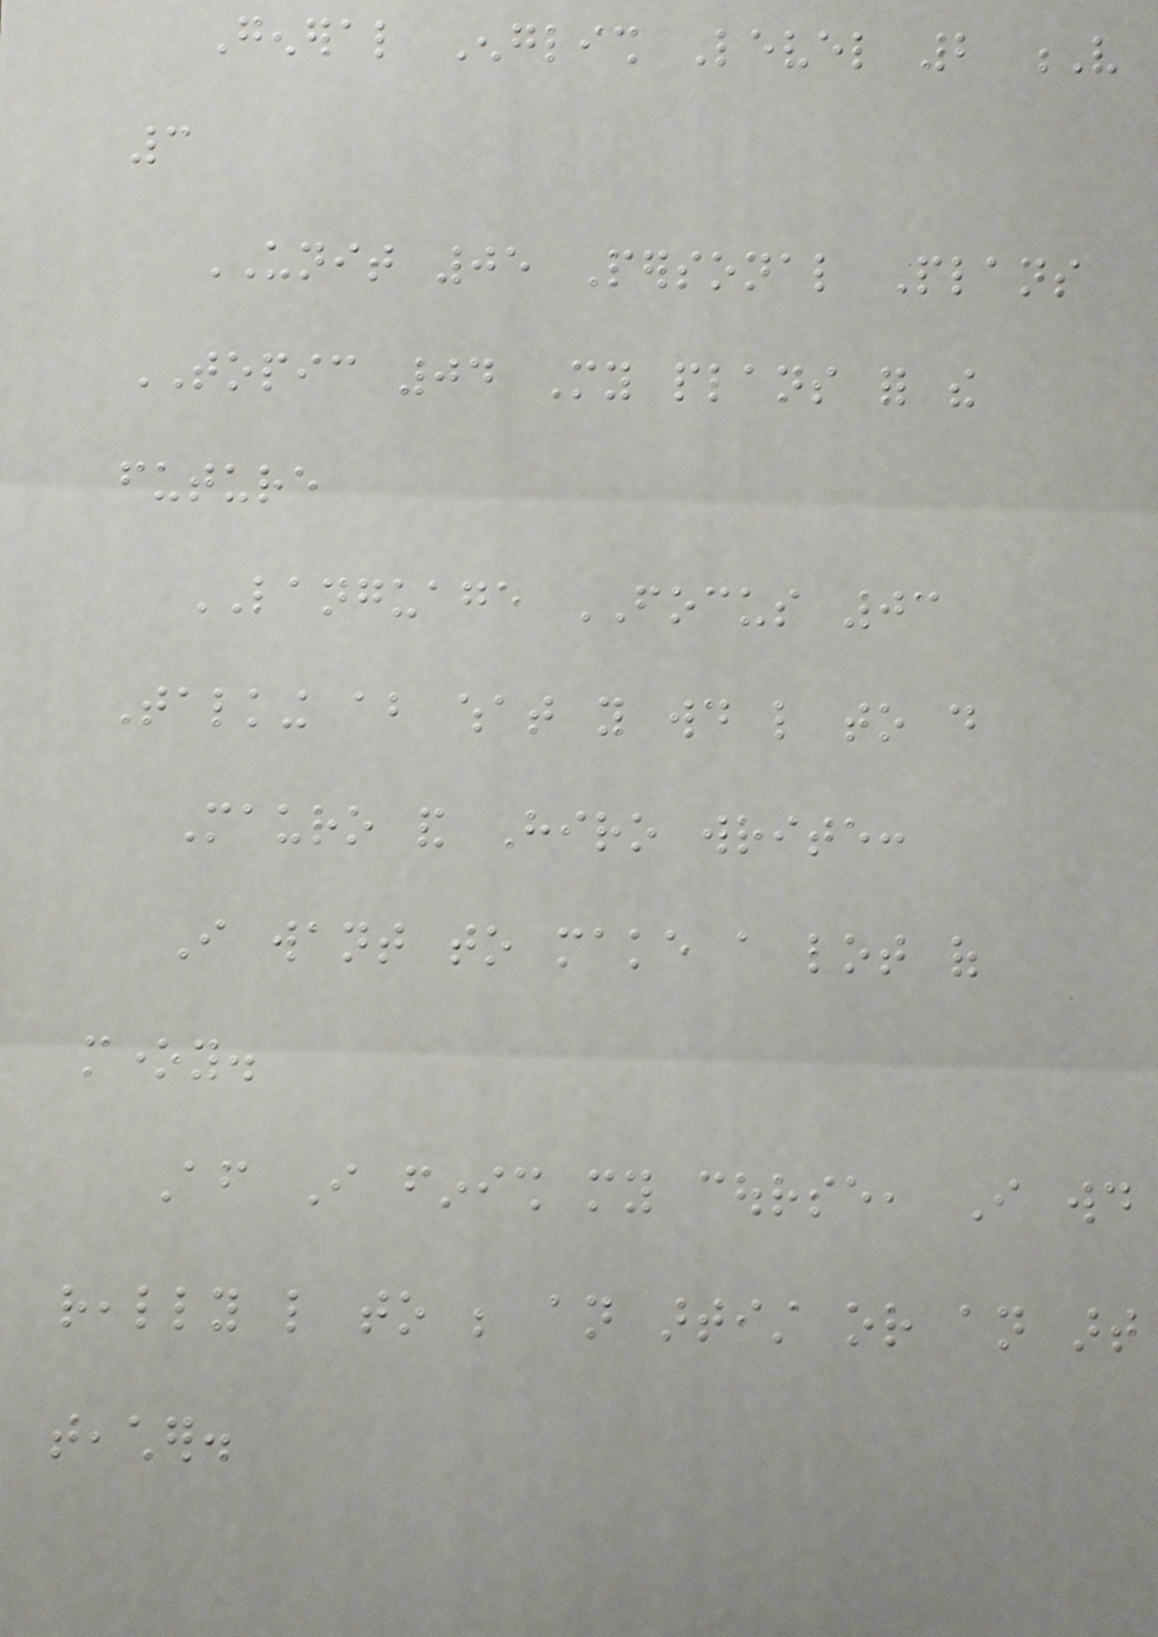General English Level 2 V
3
UNIT 05 Personal Plans
TOPIC 04 My plans for the
future
LANGUAGE FOCUS 03
Talking about what you would like to do
Mauro and Hiro write:
I want to make a lot of
money.
After I finish my course, I would
really like to be an artist or an art
teacher.
